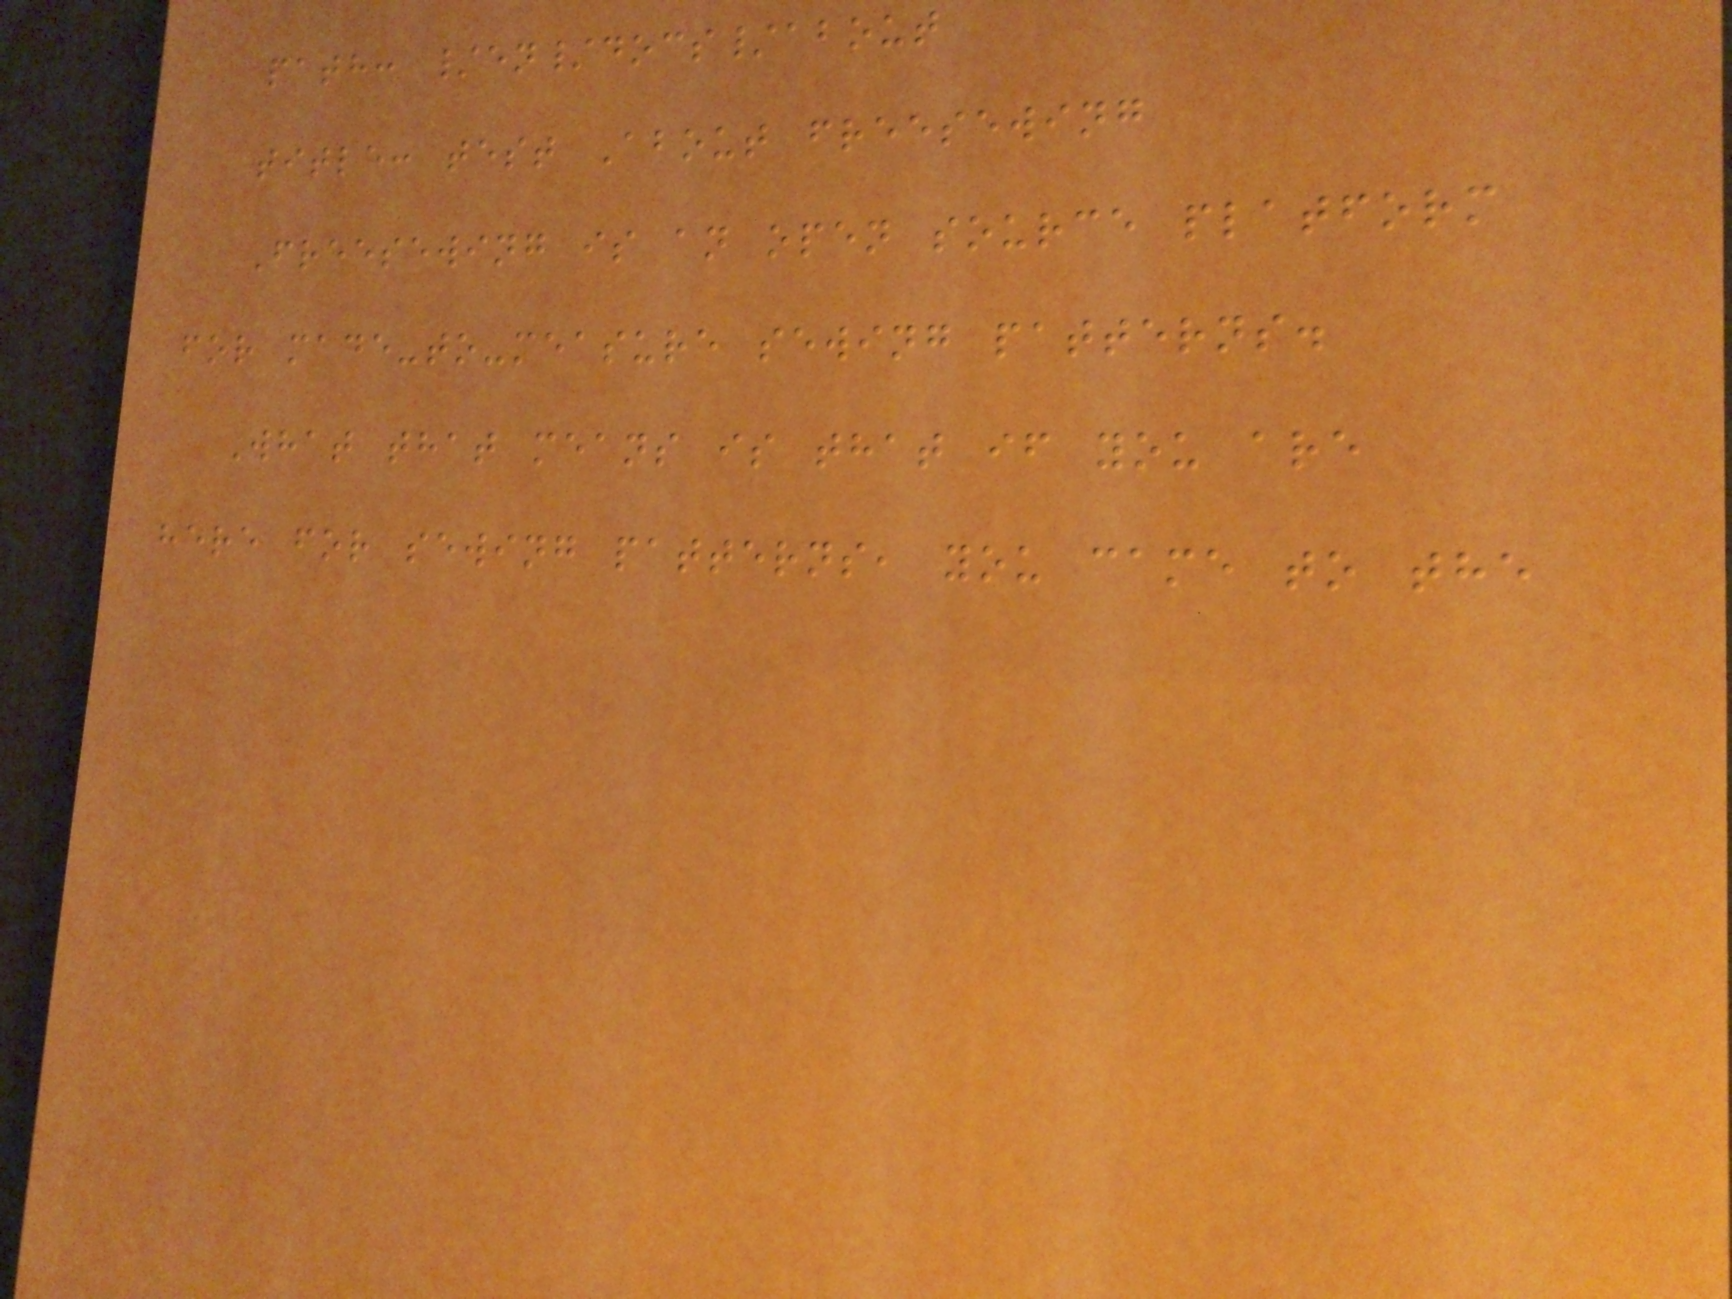path: /en/docs/about
title: test About freesewing
Freesewing is an open source platform
for made-to-measure sewing patterns.
What that means is that if you are
here for sewing patterns, you came to the
